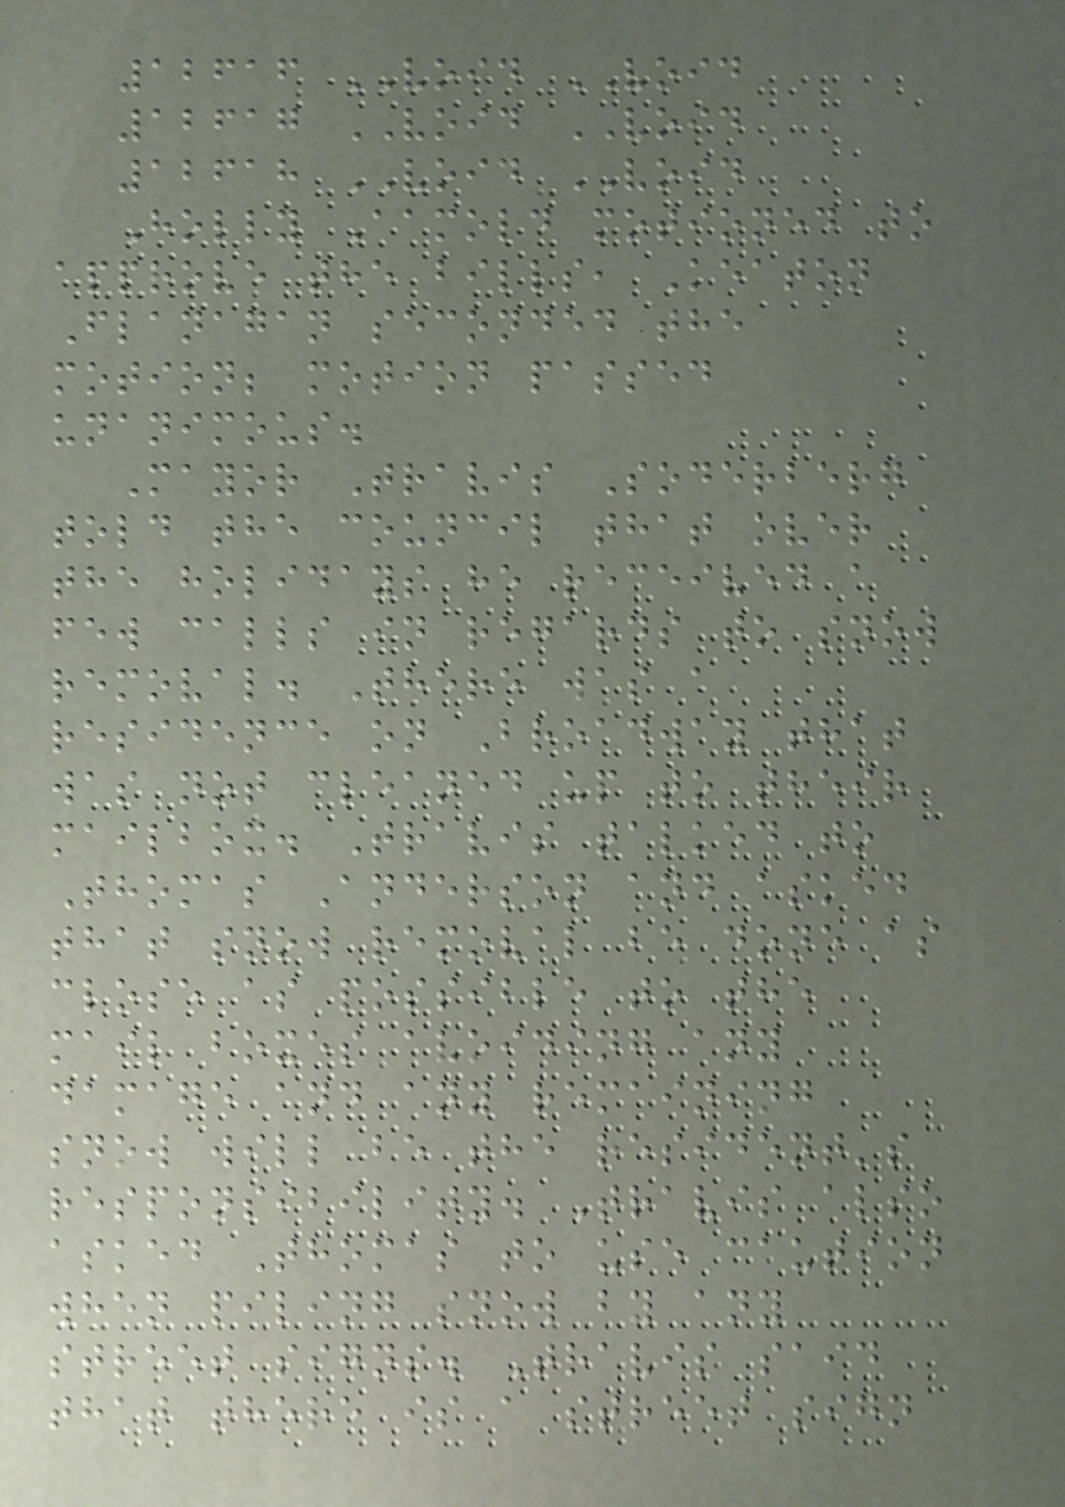12616 VOID VOID
12617 VOID VOID
12618 VOID VOID
Holly Aamold motioned to
approve the bills, Keaton
Flanagan seconded the
motion; motion passed
unanimous.
Mayor Travis Soderberg
told the council that over
the holidays he received a
few calls in regards to snow
removal. There was a
residence on Broadway that
was not cleaned up to their
mailbox. Travis talked to
Thomas Anderson and asked
that snow removal be done as
close as possible to the
mail boxes avoiding any
damage and any remaining
snow will be the resident's
responsibility. Travis also
asked Thomas to use caution
when piling snow by any
street signs. Travis said
that there is a street sign
